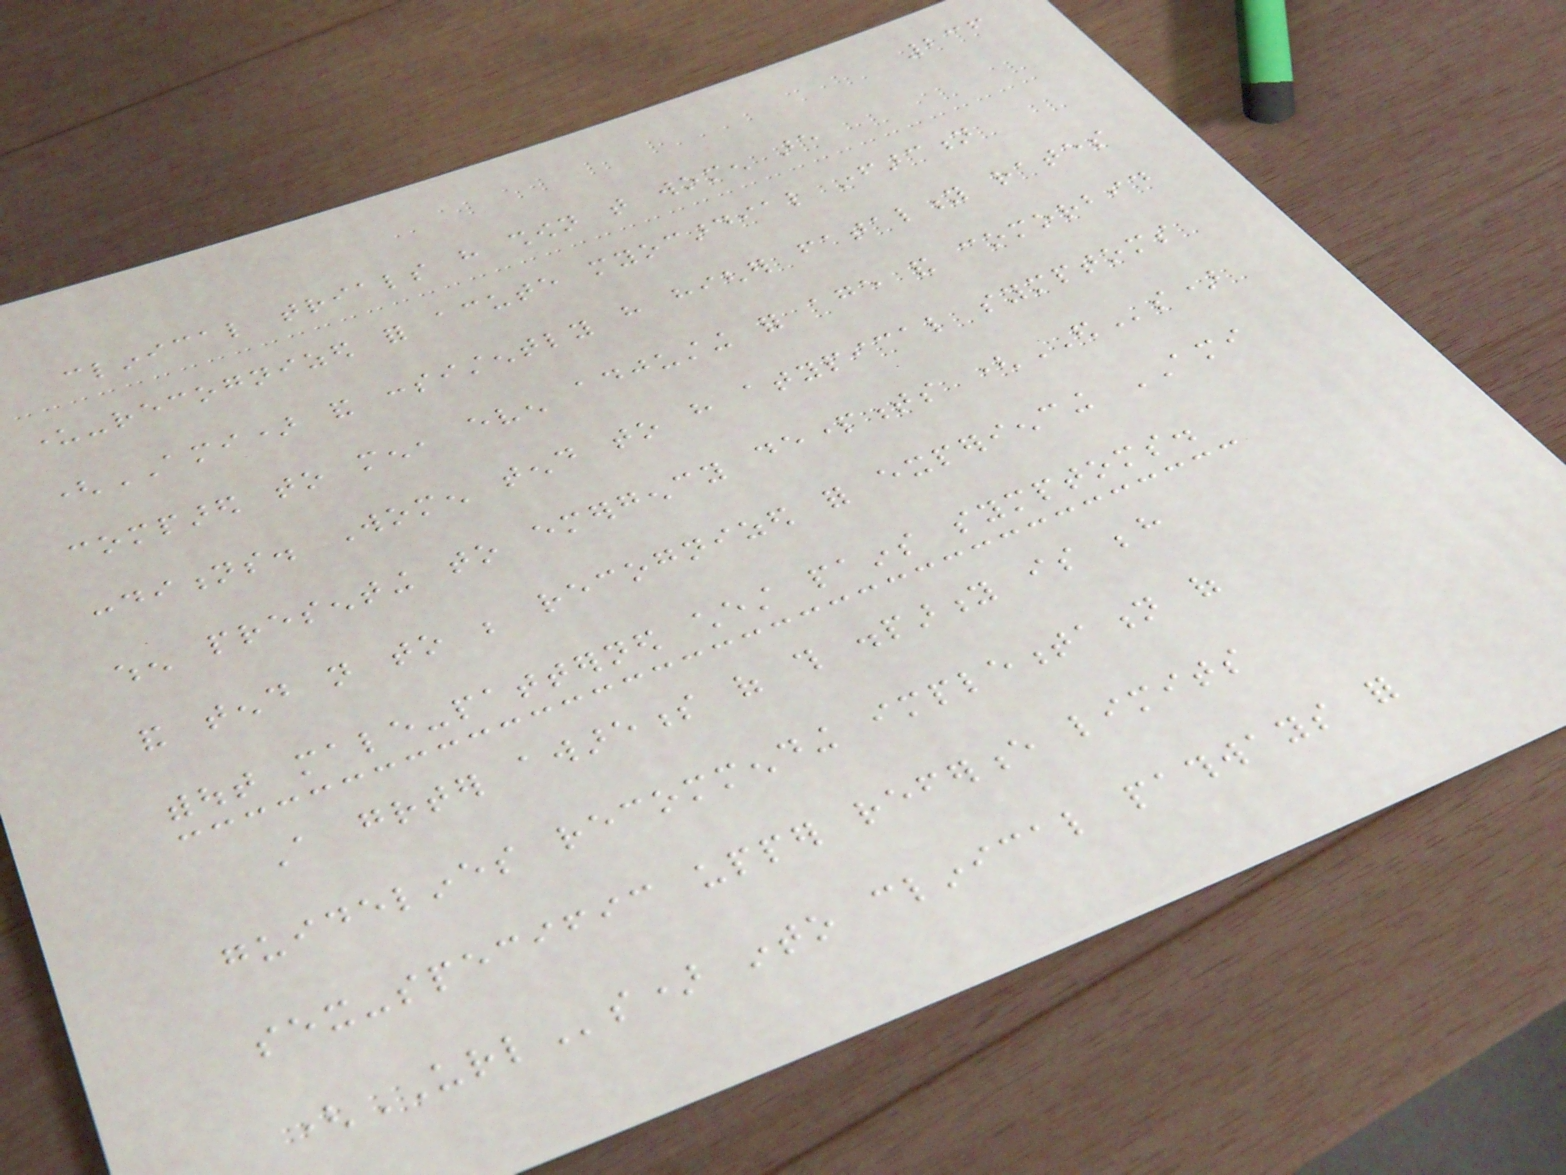236
clinical trials have shown that women are
under-recognized for acute myocardial infarction
(AMI) and consistently have higher fatality rates
compared to men, even adjusting for age and comorbid
conditions. Women tend to have atypical symptoms
when presenting to emergency departments (EDs)
and tend not to be recognized for experiencing AMI
without male-patterned chest pains symptoms.
A greater awareness of this disparity is behind
guidelines recommending implementation of
sex-specific upper reference limits
(URLs) into clinical pathways for
